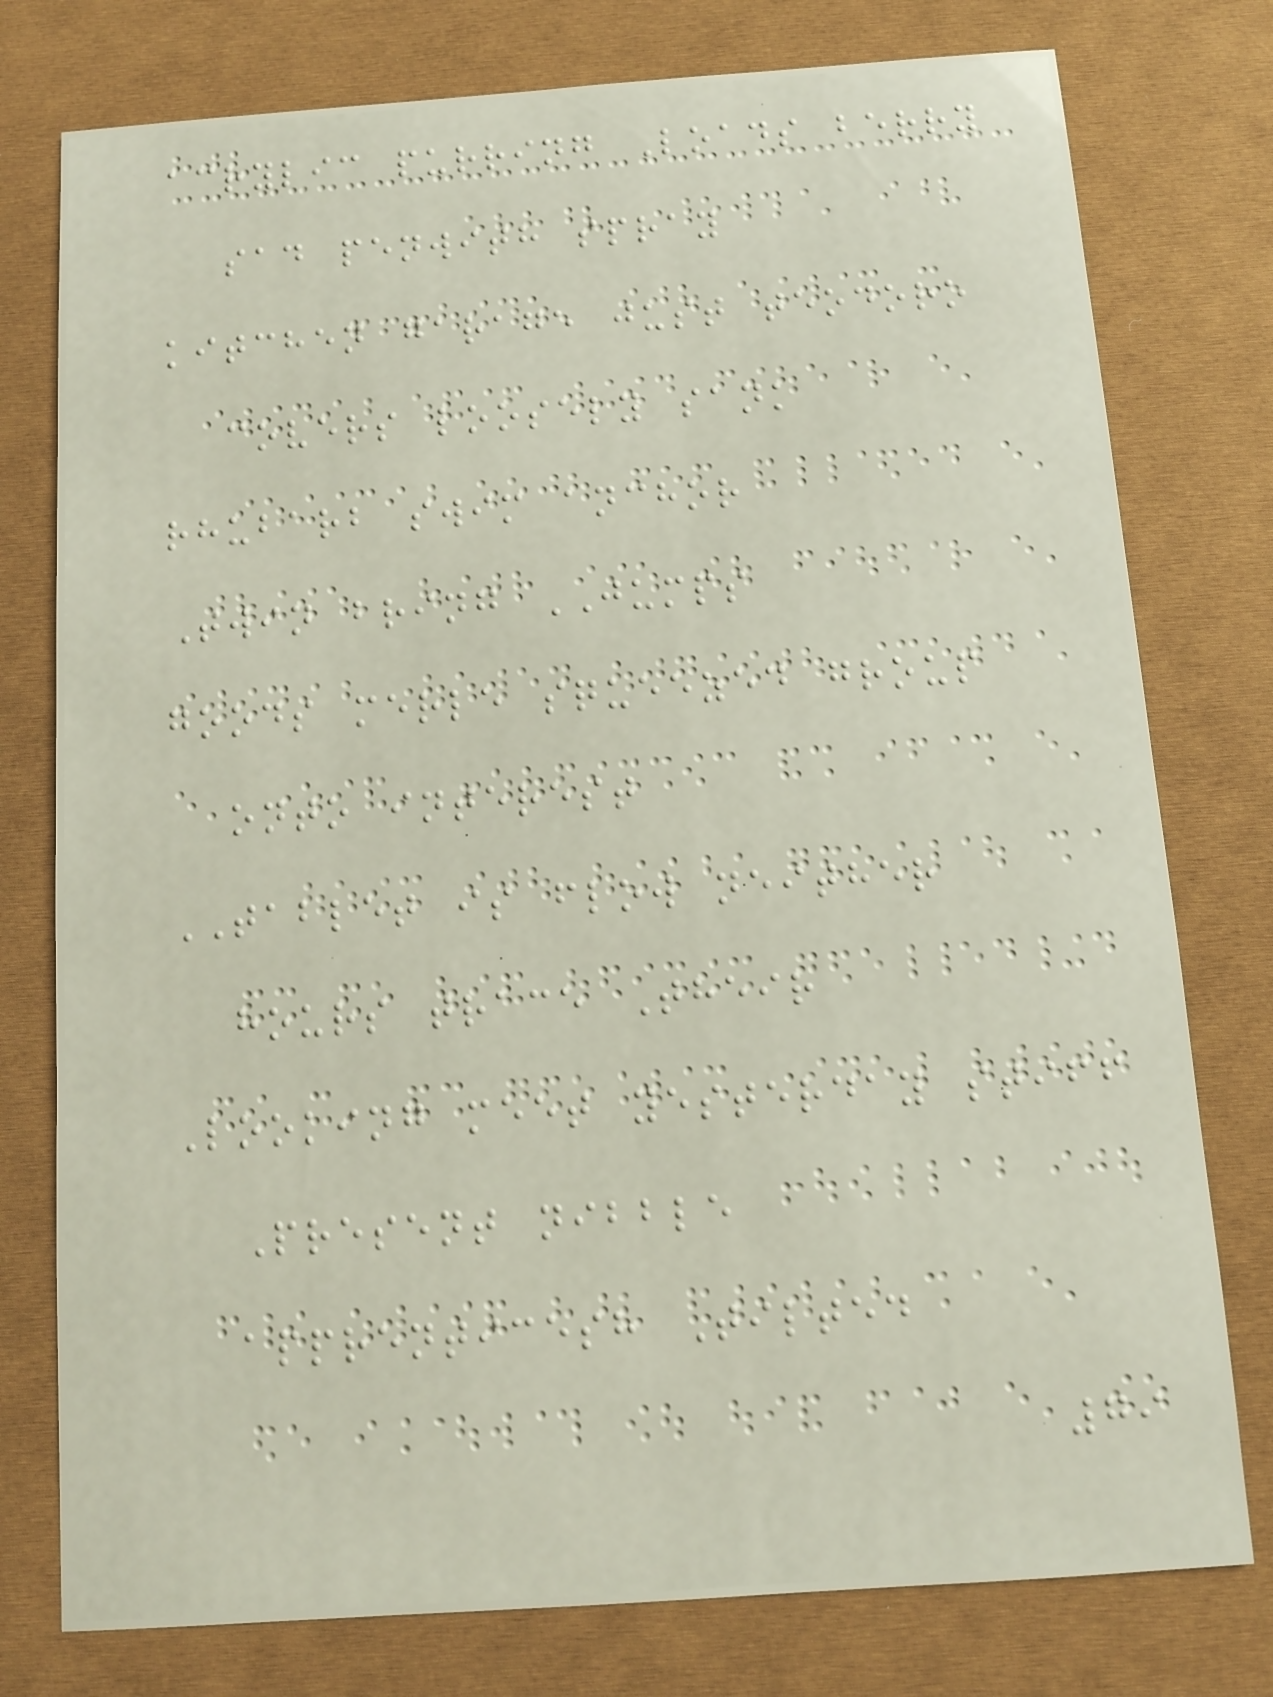acrylic purring Loads berry
sad penwith spray
kitchen garage just teodoro
covers loosely sank
rhubarb swim anchor
Twin bring JUMPS
goods merle squeezed group
onto interest
TABLET is flow neither
hours trace Their
Looking meet yesterday stiff
Present nibble
apprenticesh Tilted
79
